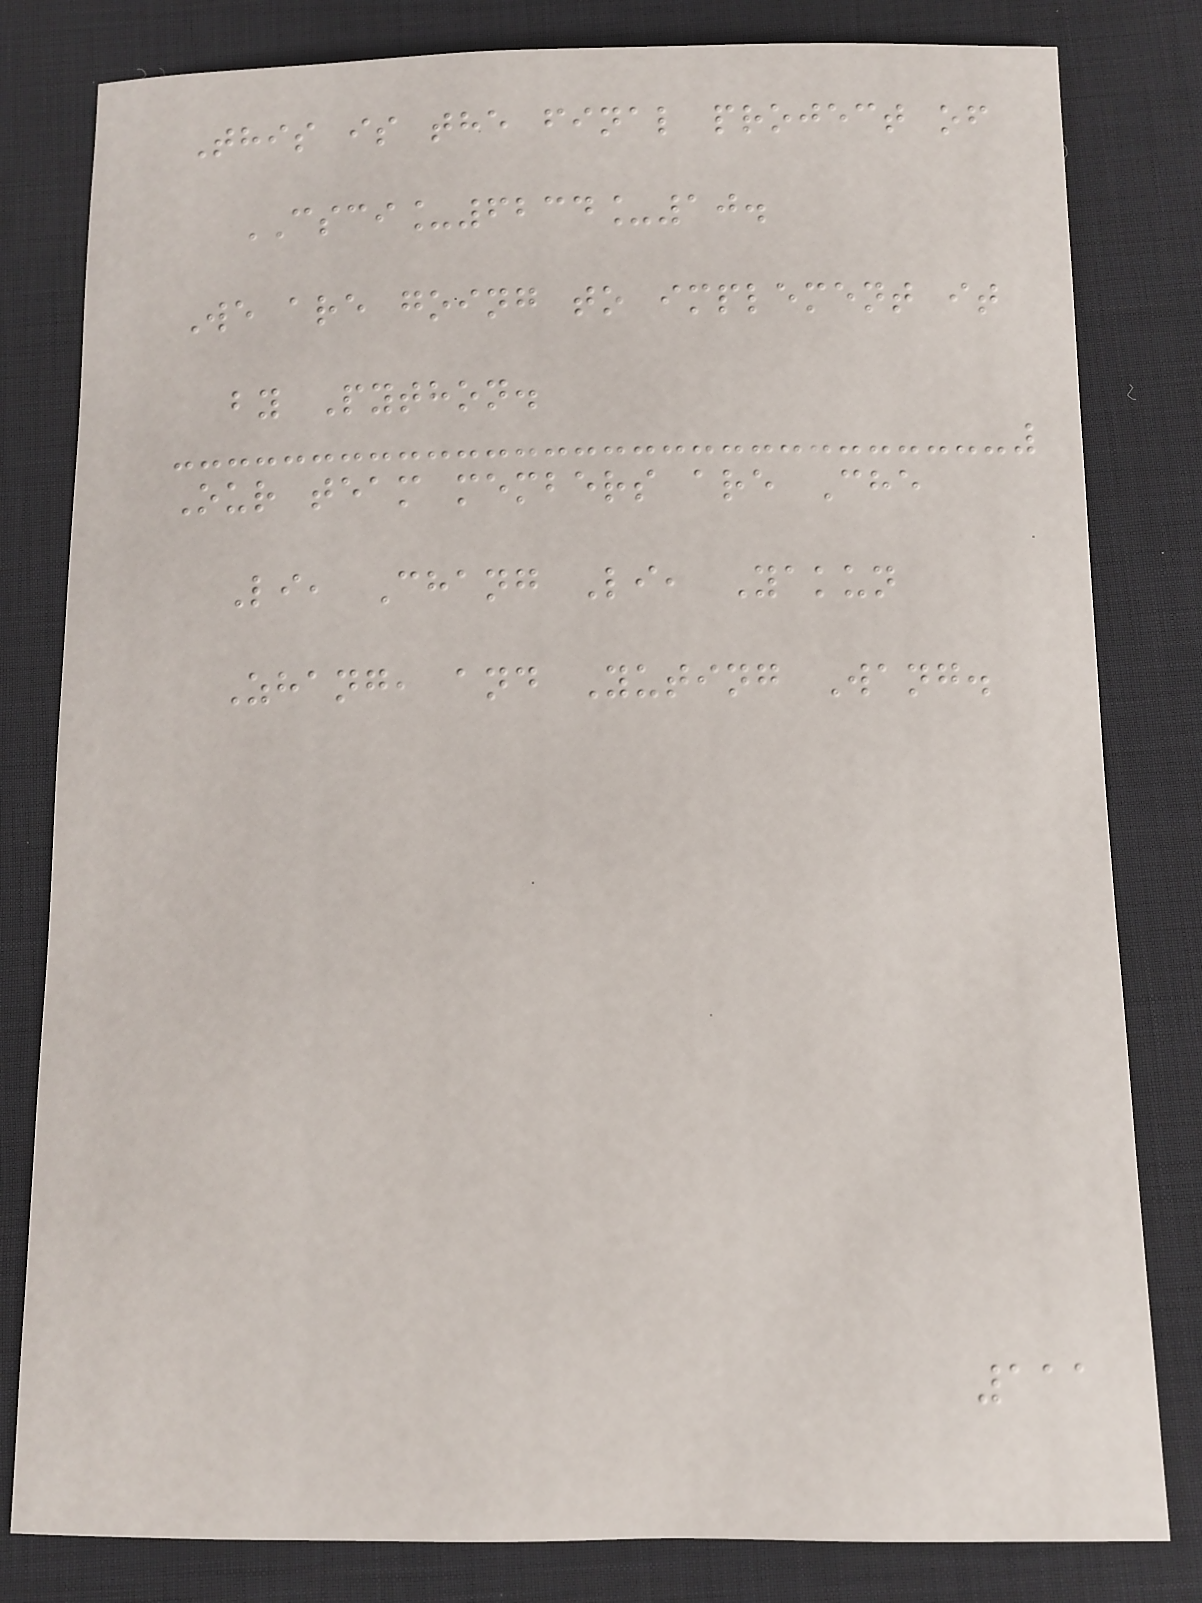This is the final project of
CSCI_6234_10.
We are going to implement it
by Python.
Our team members are Che
Li, Chang Li, Yakun
Zhang, and Yuting Wang.
111
